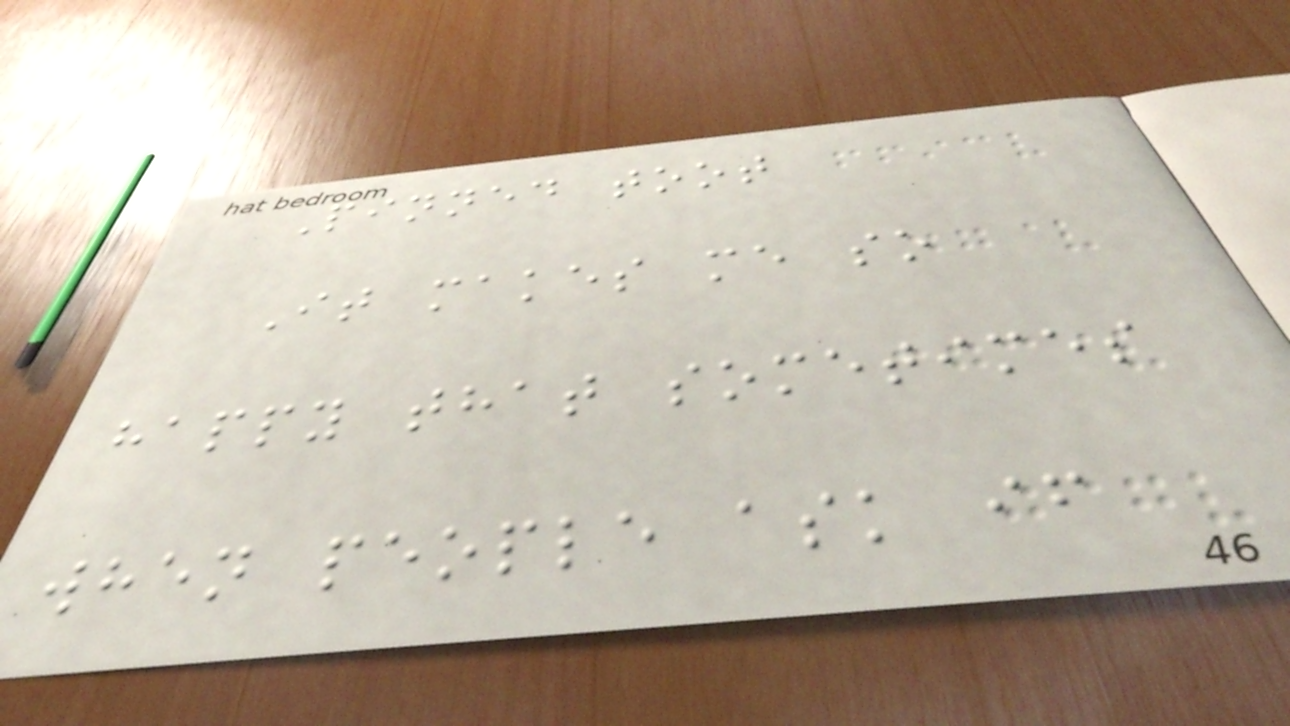Pinned toot
It makes me so
happy that sometimes
when people ask if
